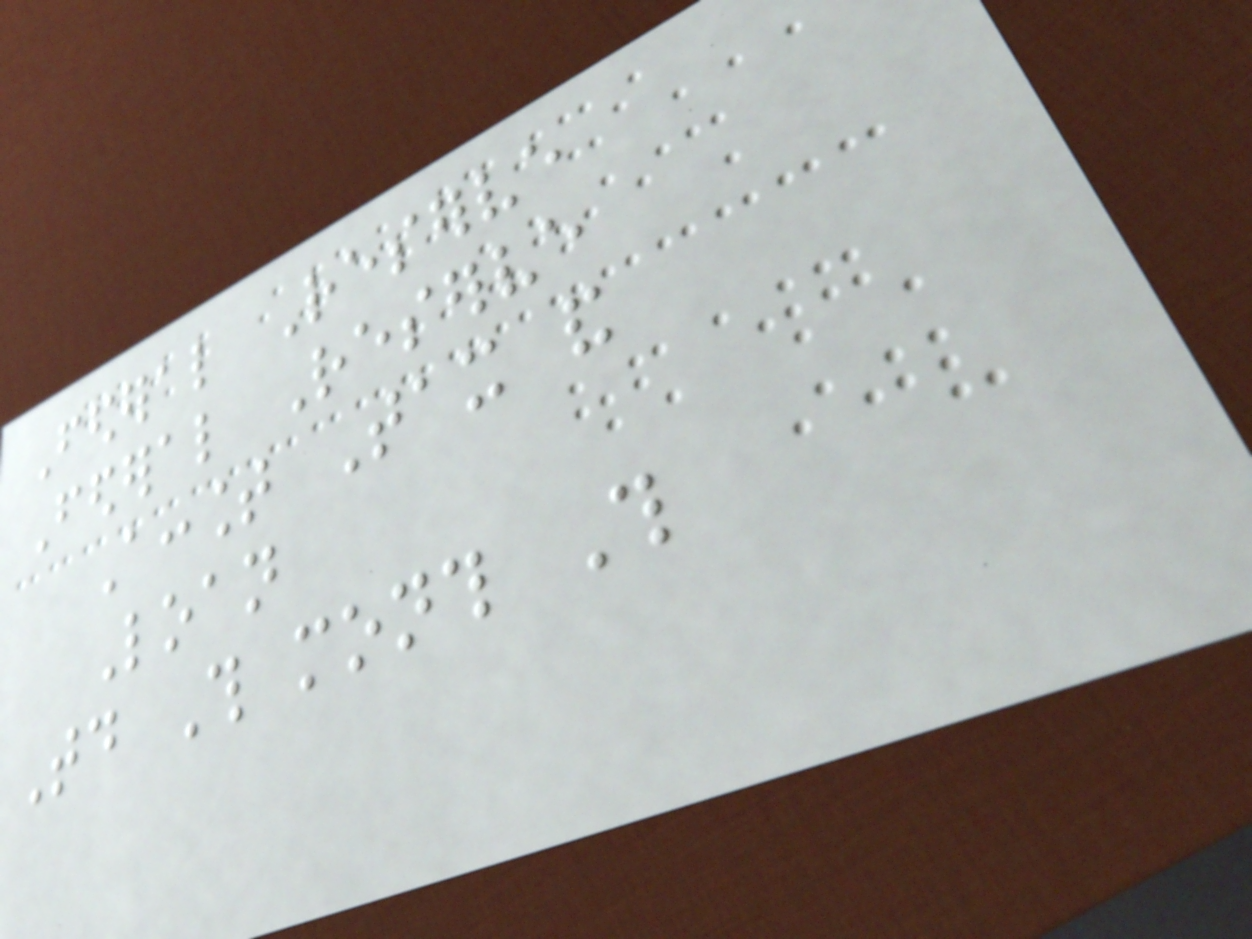Federal Reserve
Federal Reserve
Account Tax and
Loan
Today This month This
